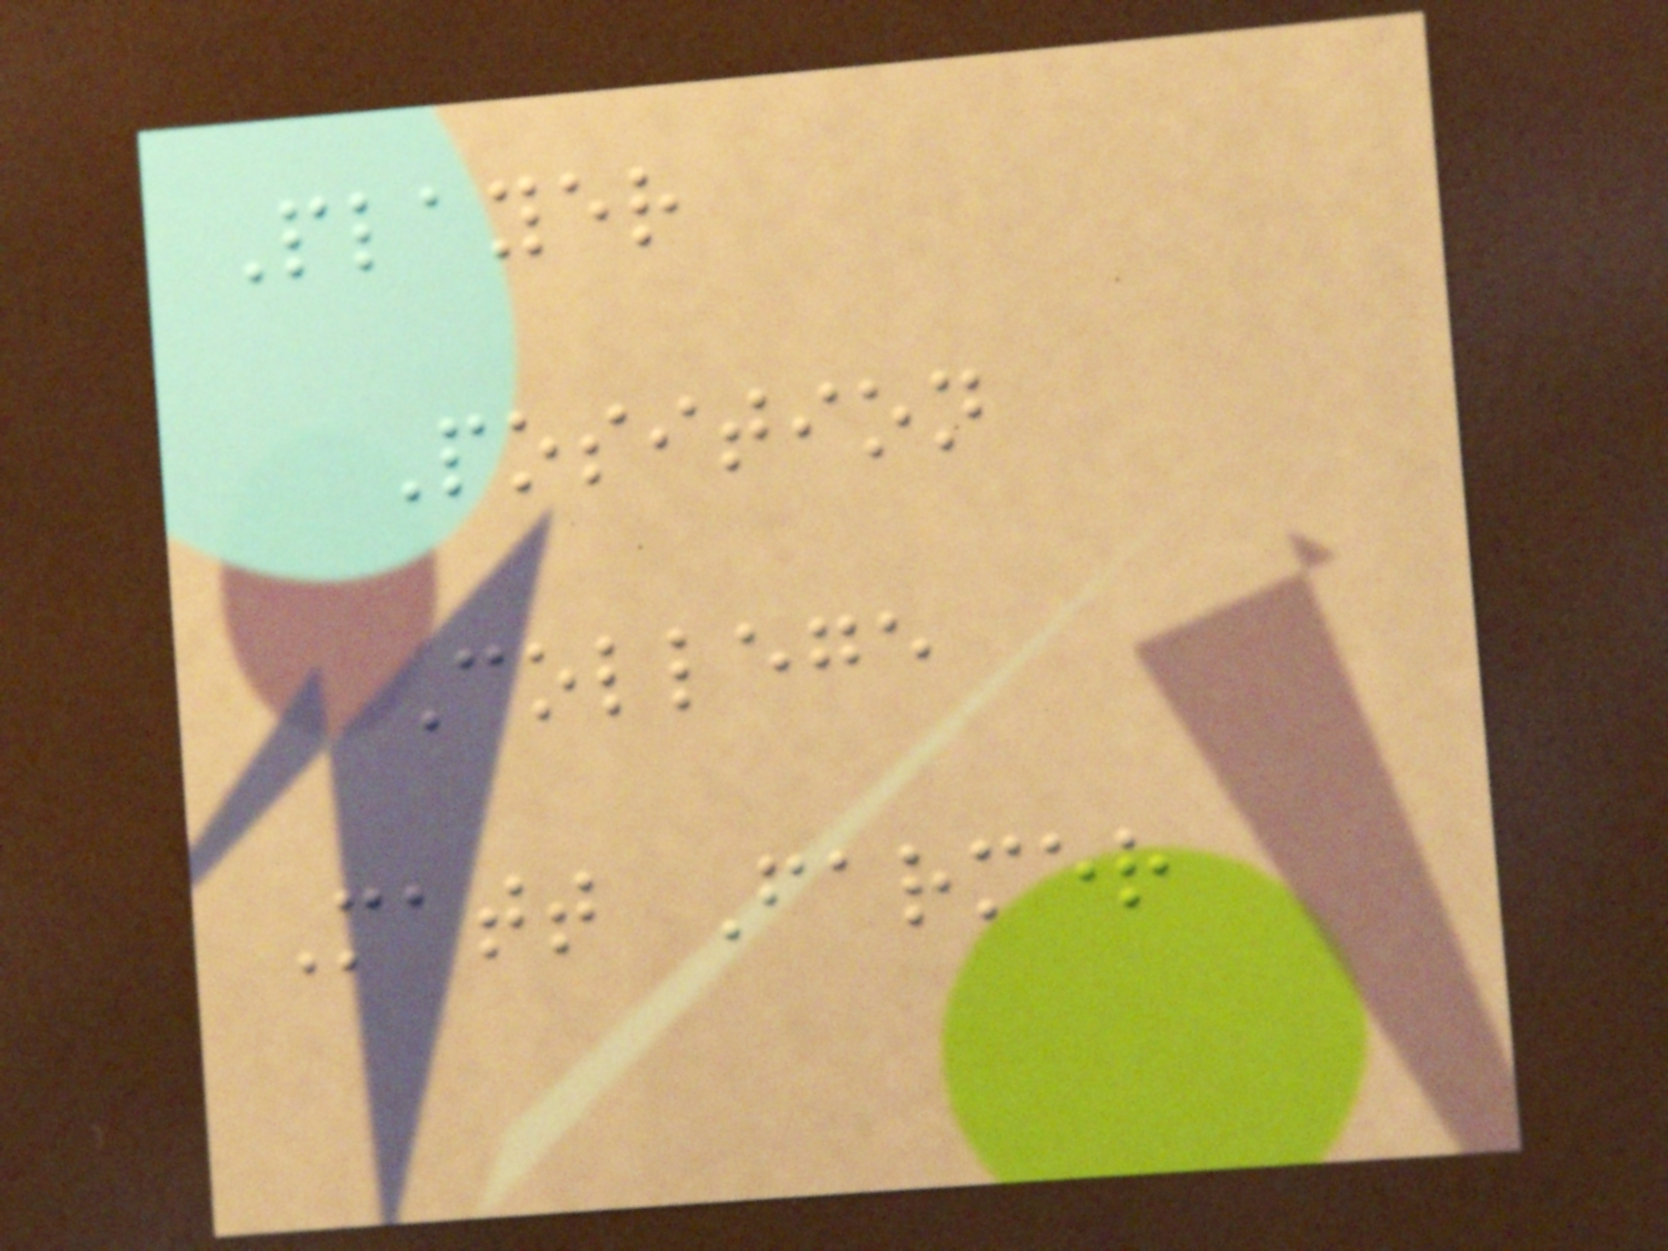Player
Position
College
Matt Farmer
